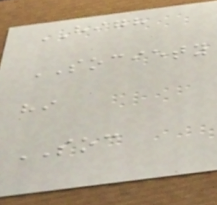HIGH
SOCIETY
hi
SOC
